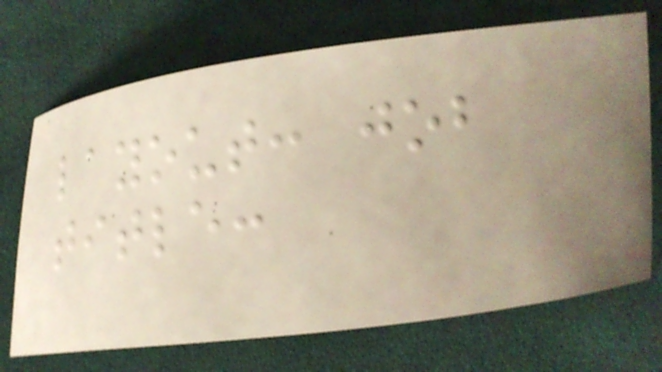layout: job
title:
